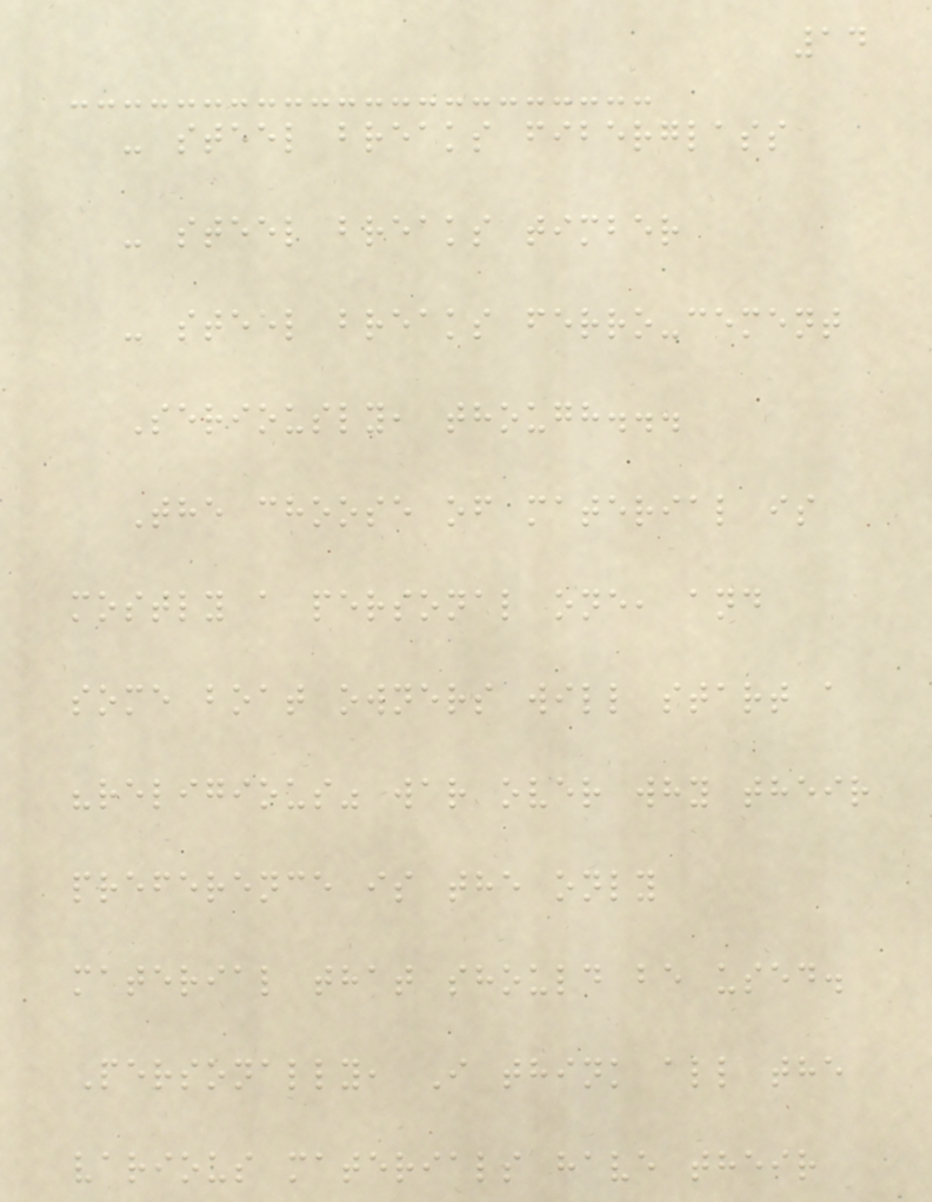14
- steel breaks fiberglass
- steel breaks timber
- steel breaks ferro-cement
Seriously, though...
The choose of material is
mostly a personal one, and
some boat owners will start a
"religious" war over why their
preference is the only
material that should be used.
Personally, I think all the
various materials have their
